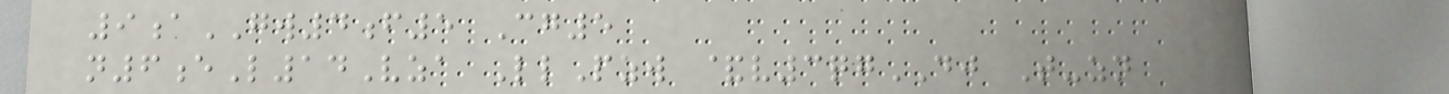9aGW4f5 Cg5
n6eL14Vza LlPzw &v3qgDJ T-zn
